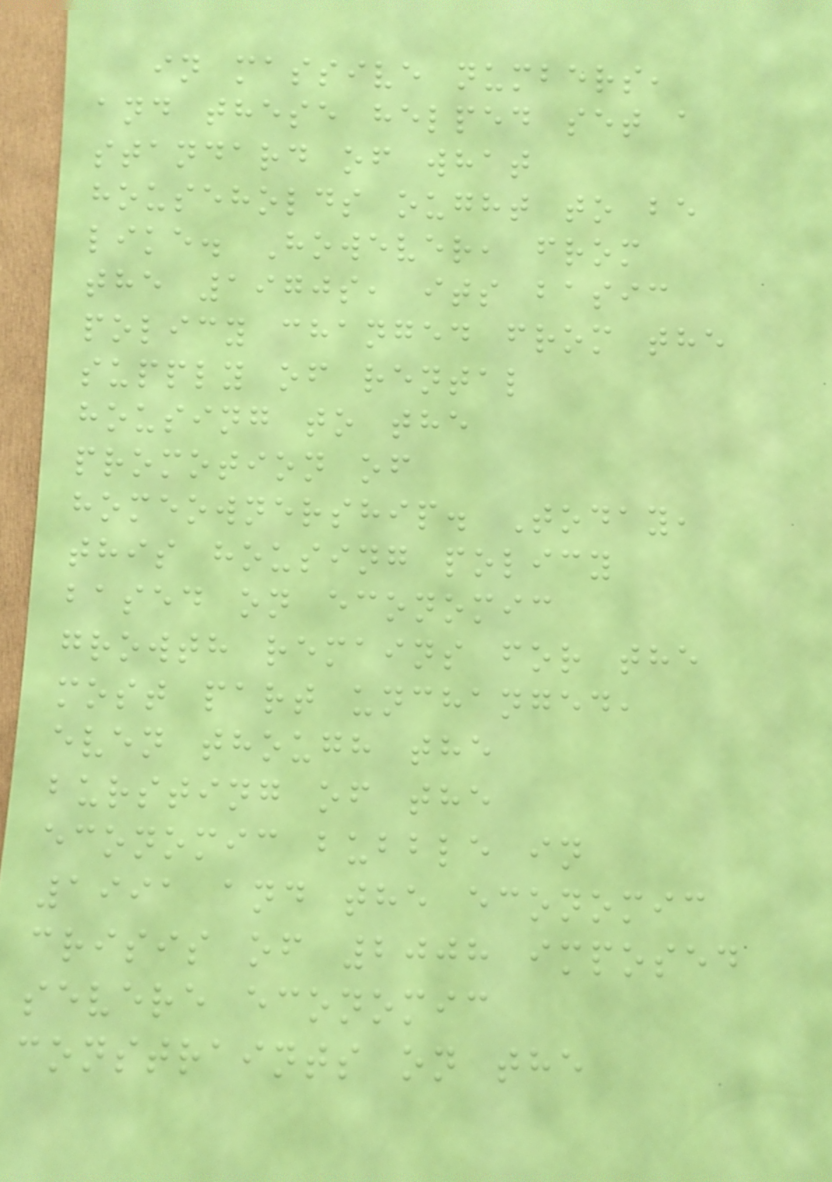in massive numbers,
and these helped set a
standard of what
households ought to be
like. However, from
the 1970s, its basic
policy changed from the
supply of rental
housing to the
promotion of
homeownership. Today,
this housing policy
based on economic
growth remains for the
most part unchanged,
even though the
bursting of the
economic bubble in
1991 and the economic
crisis of 2008 imposed
severe economic
constraints on the
